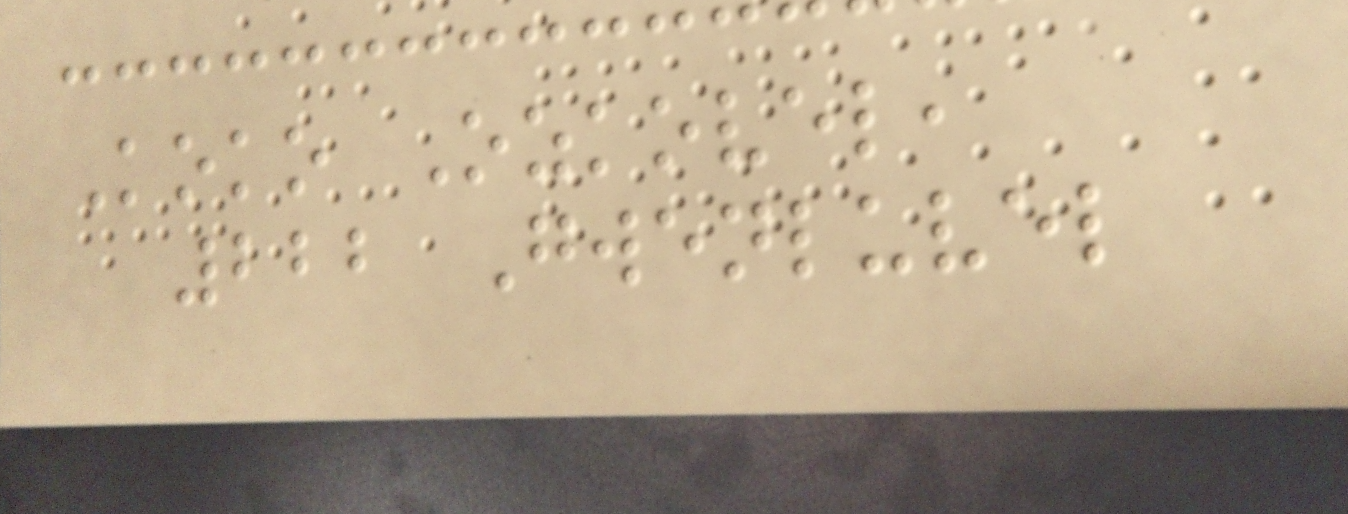Koko Ozkovel,
222 Gwenluvel
